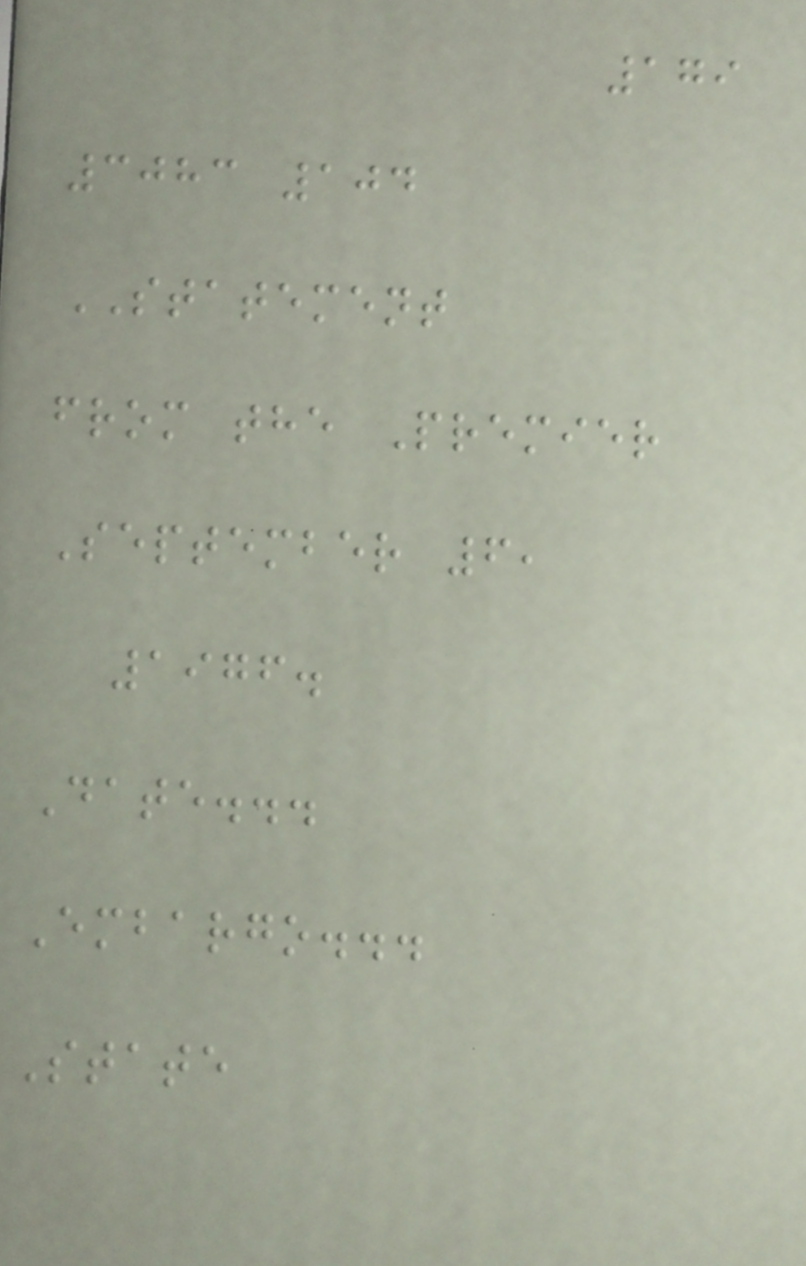179
3083 104
STATEMENT
from the Premier
September 6,
1976.
Date...
Embargo...
State
